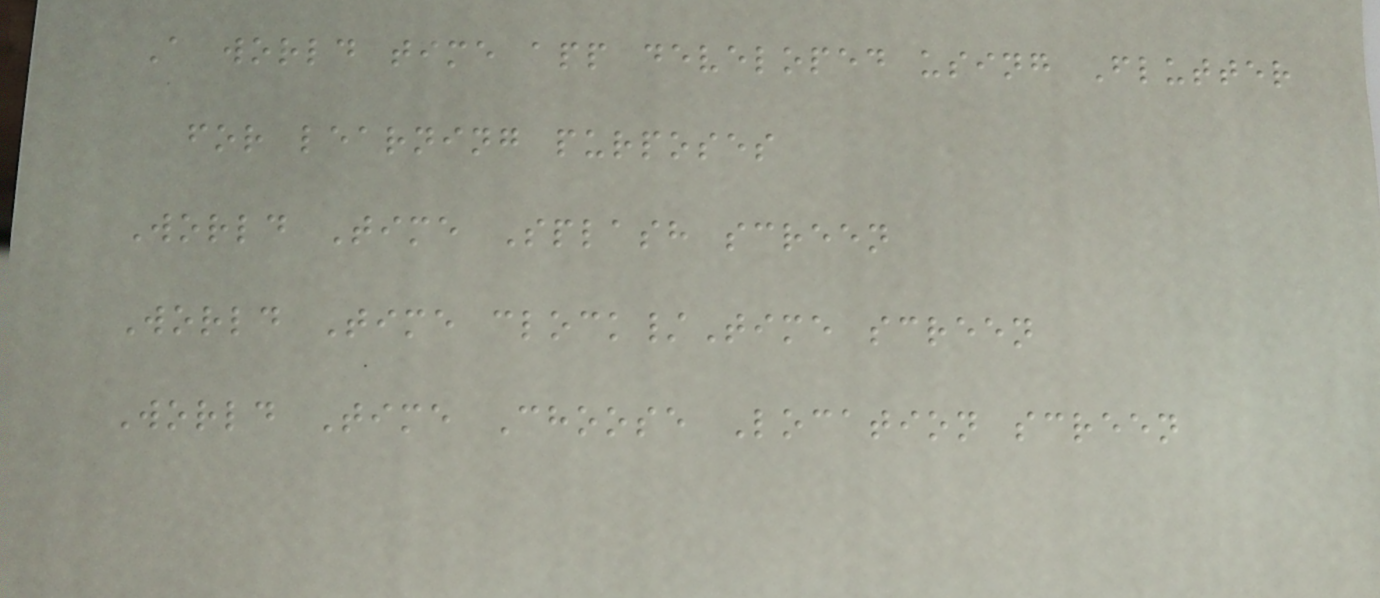A world time app developed using Flutter
for learning purposes
World Time Splash screen
World Time clock/Time screen
World Time Choose Location screen
